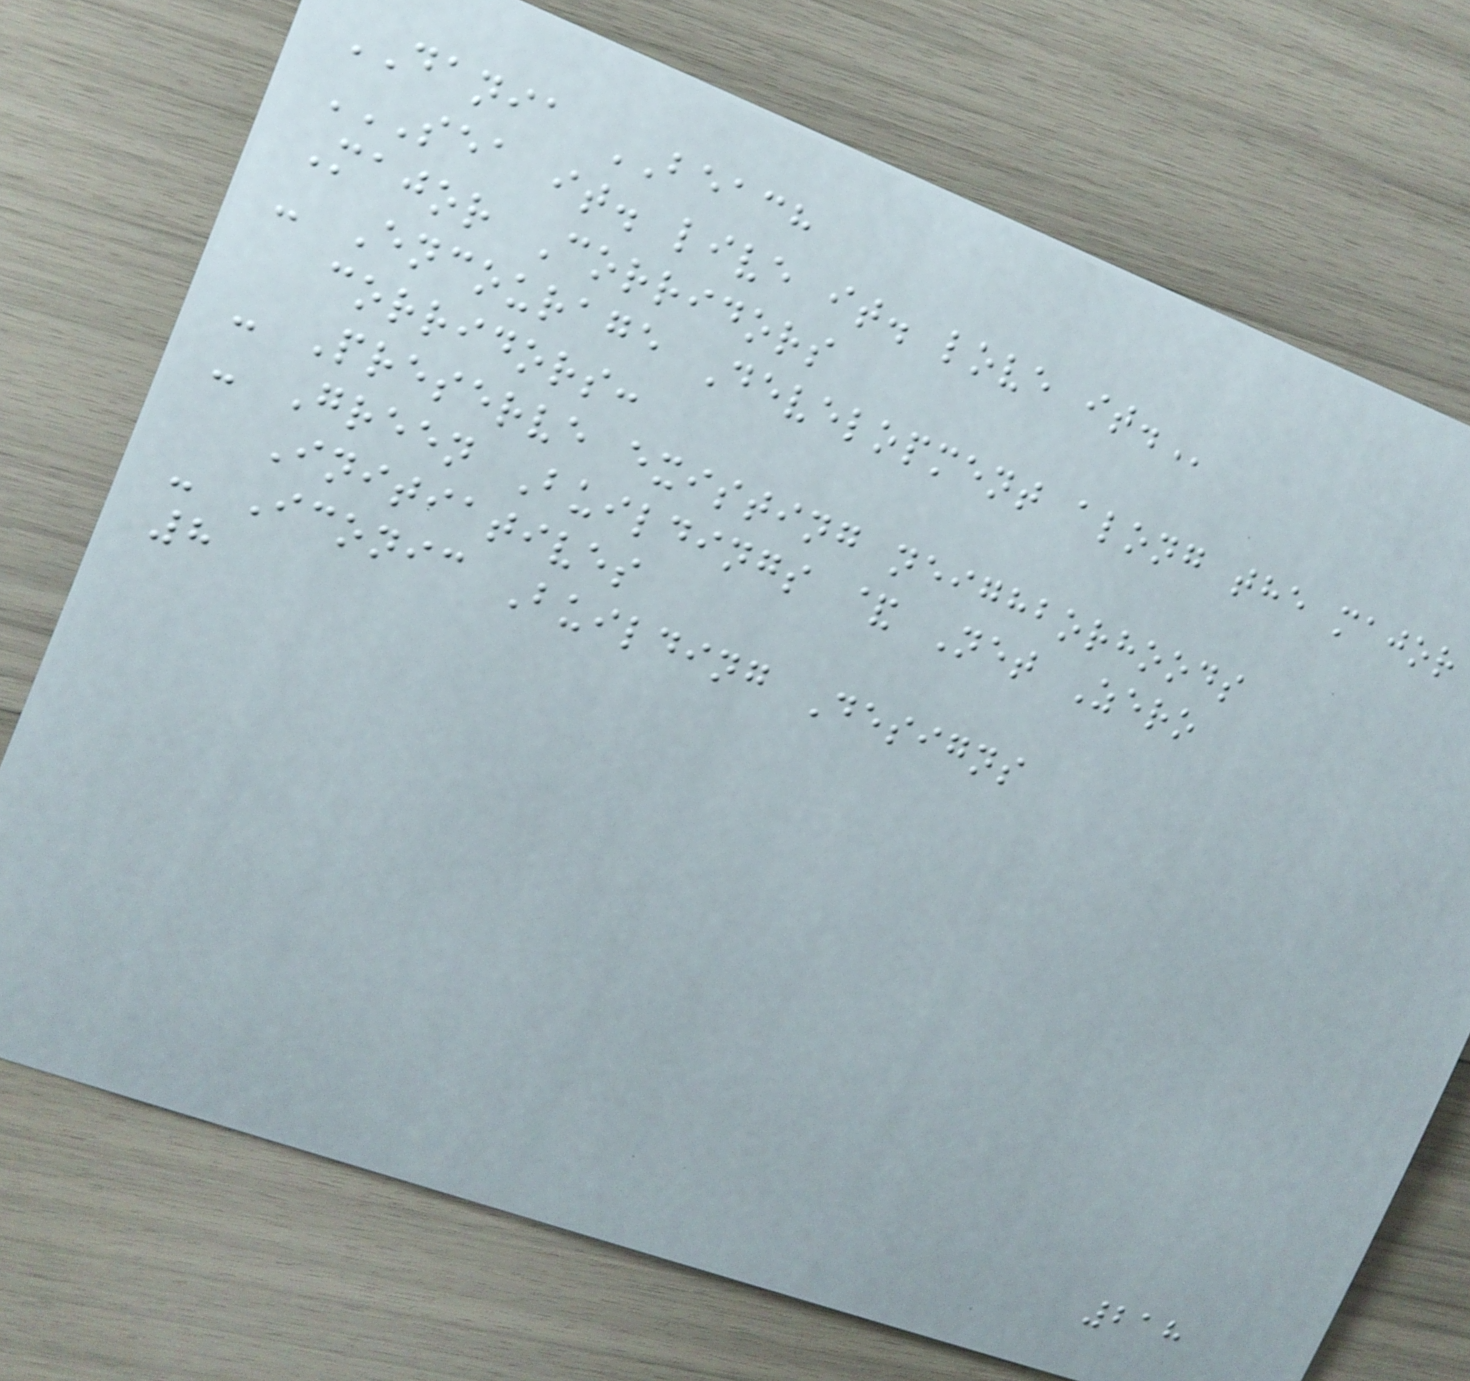DANIA BEACH
SEA IT. LIVE IT. LOVE IT.
Major Corridors
- Encourage Development along the major
corridors:
- Preserve existing neighborhoods
- Green Buildings & Net Zero
Initiatives
- Iconic Building Designs
8
218
